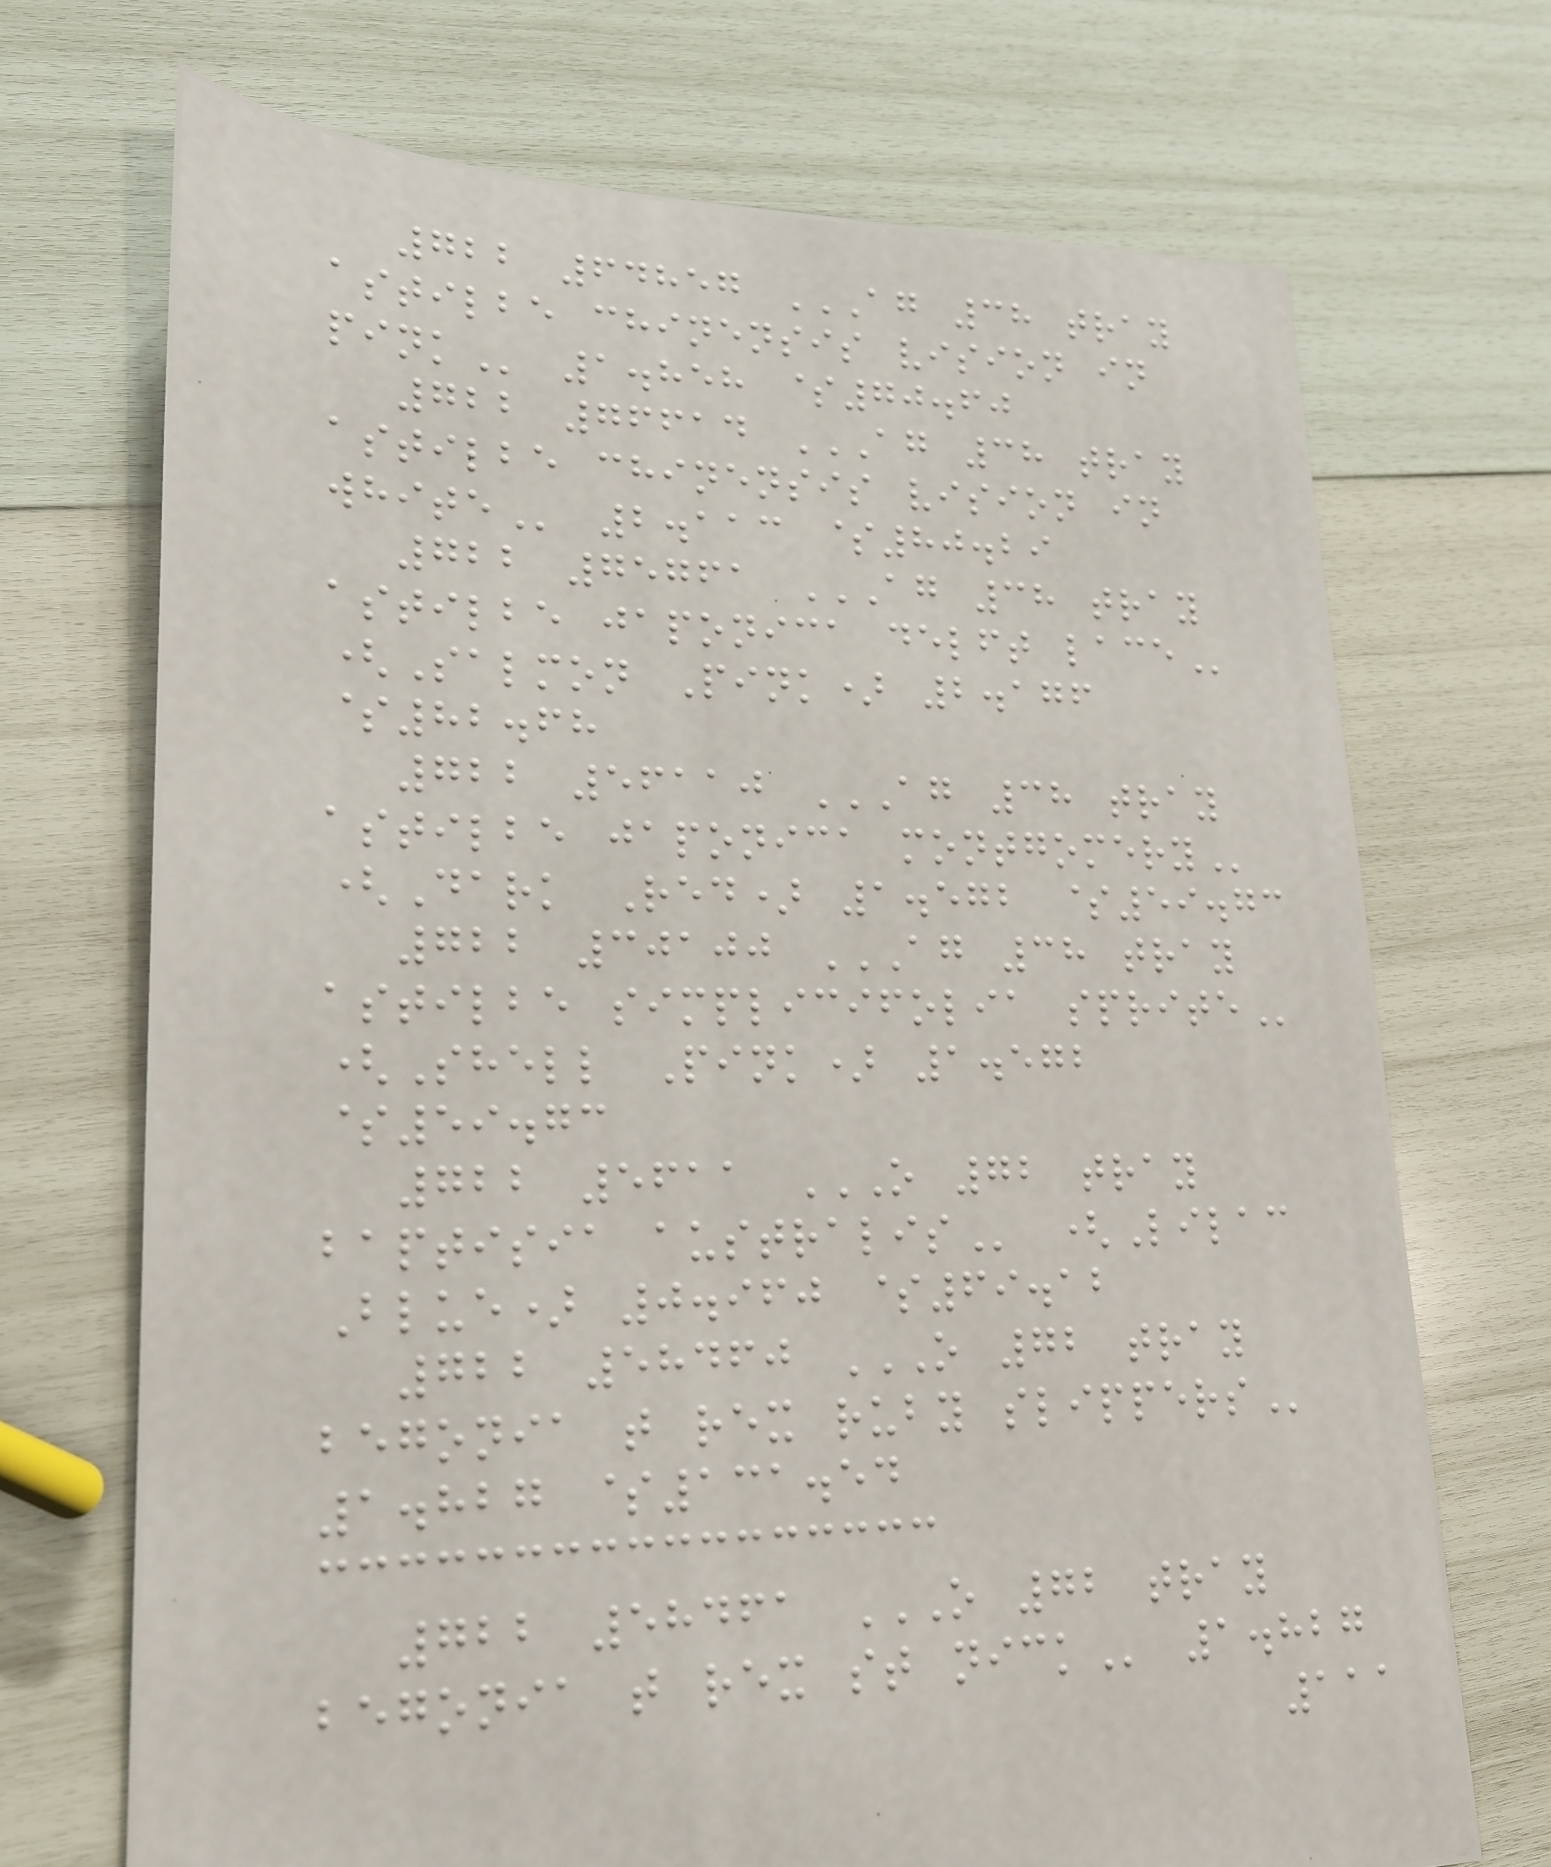722 64857 AG 38 TRAY
ASTILBE CHINENSIS VISION IN
PINK 1.858 $70.60
722 76614 AG 38 TRAY
ASTILBE CHINENSIS VISION IN
WHITE 2.113 $80.29
722 75761 AG 38 TRAY
ASTILBE JAPONICA DELFT LACE
(Salmon Pink) 2.176
$82.68
722 56110 AG 38 TRAY
ASTILBE JAPONICA MONTGOMERY
(Dark Red) 1.572 $59.73
722 30100 AG 38 TRAY
ASTILBE SIMPLICIFOLIA SPRITE
(Shell Pink) 1.572
$59.73
722 5611 O 72 TRAY
BAPTISIA AUSTRALIS (Lilac
Blue) 0.960 $69.12
722 58460 O 72 TRAY
BEGONIA T REX RUBY SLIPPERS
1.827 $131.54
722 58461 O 72 TRAY
BEGONIA T REX ST NICK 1.827
111
